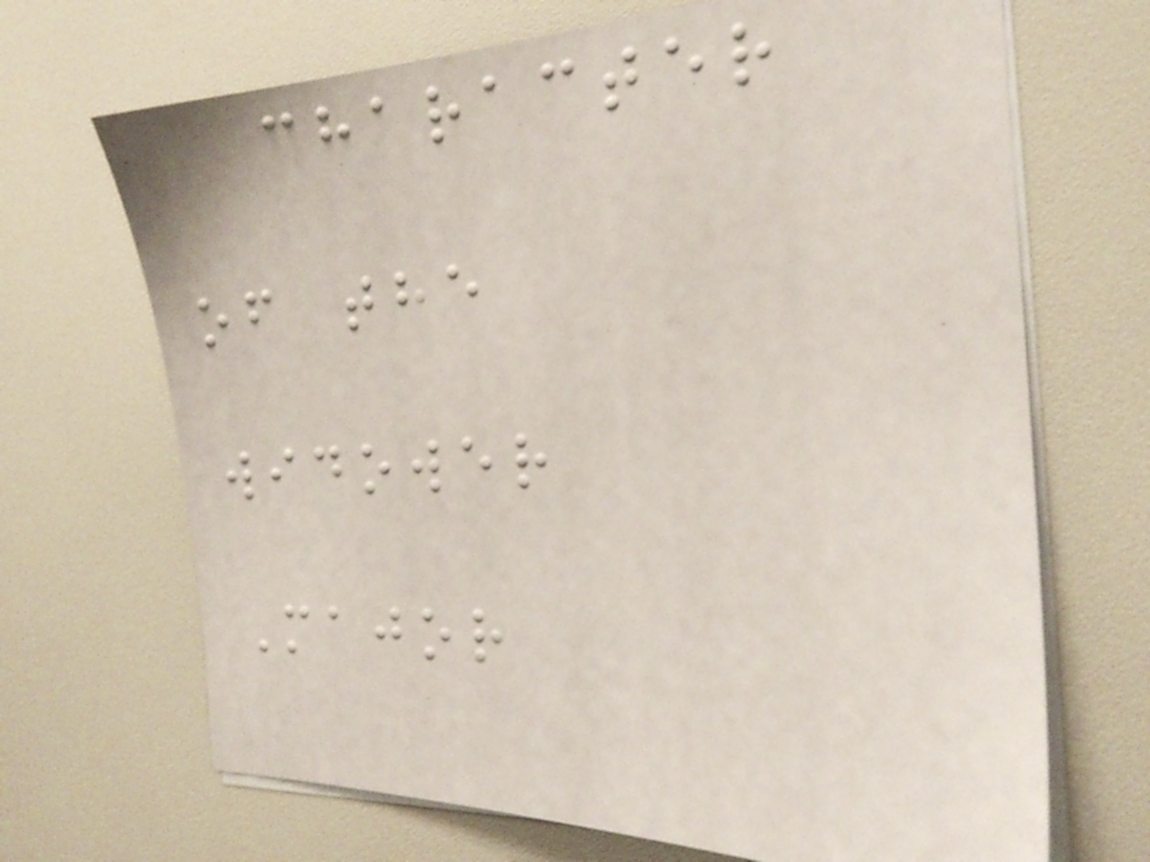character
of the
widower
Major
